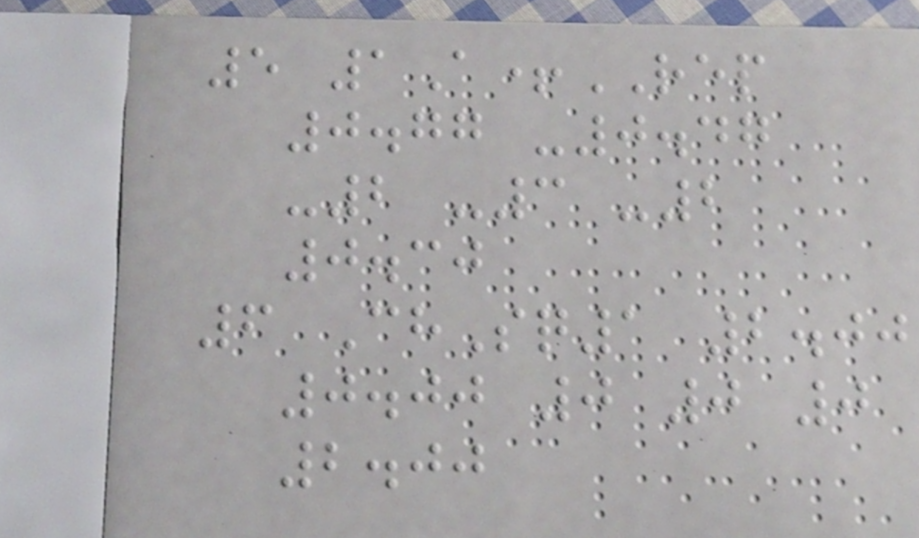5 1A+REP
0.77 -0.47
-2 -3 -2
0.30
6 ChSq1 2.00
0.00 0 0 0
2.00
